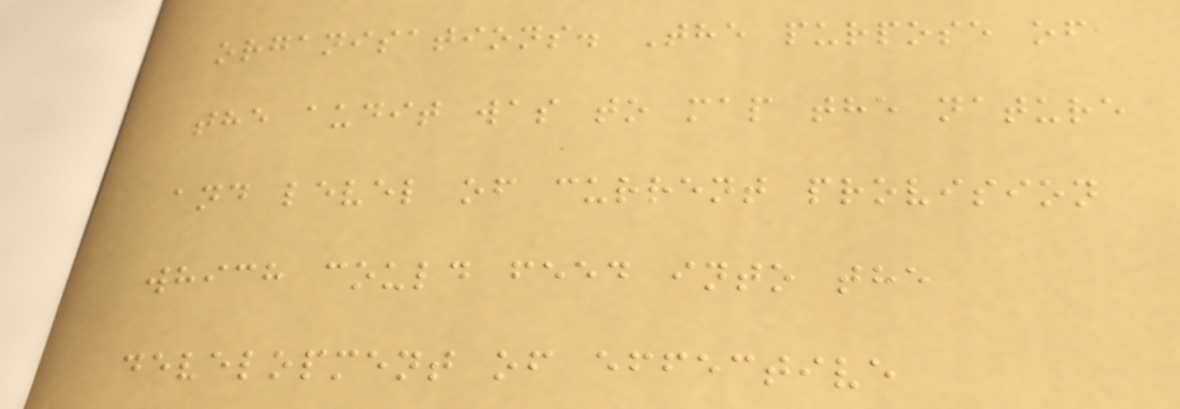organisations. The purpose of
the audit was to map the nature
and level of current provision
which could feed into the
development of effective
